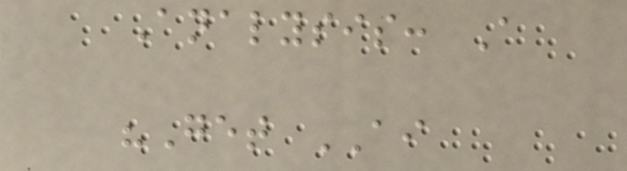Analysis: A
"Get AI
